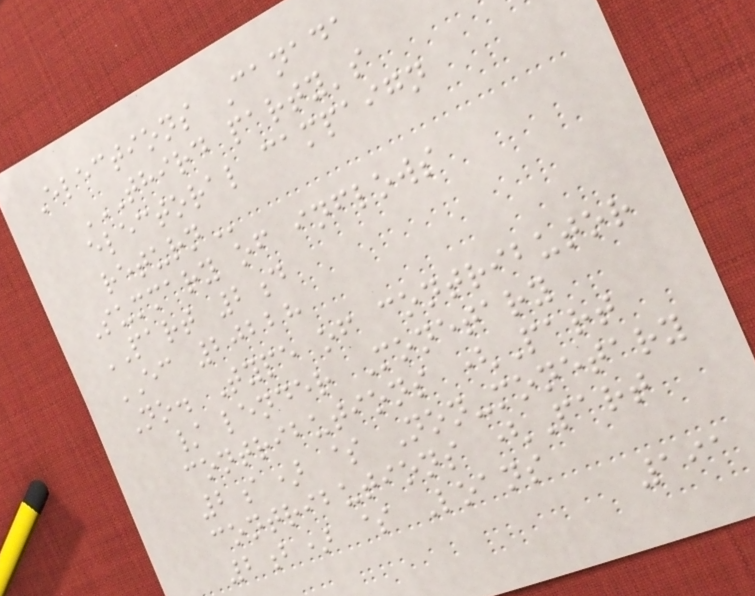Elections Canada
THIRD PARTY'S
ELECTORAL CAMPAIGN
RETURN
Summary of inflows
PART 2d
EC 20228
No. Type of contributor
/ lender Monetary
contributions (Part
2a) $ Non-monetary
contributions (Part
2b) $ Loans
191
